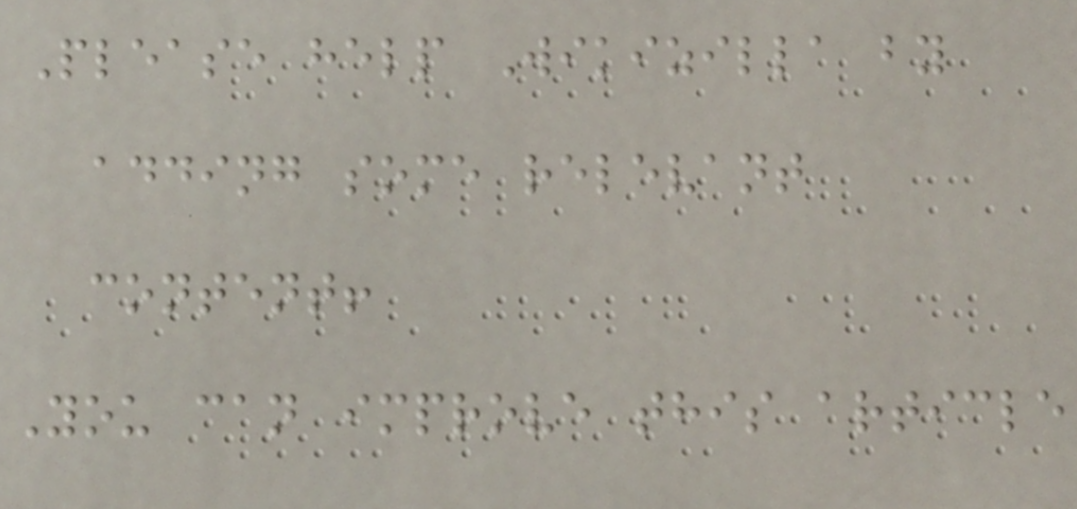Please help Wikizilla by
adding some relevant
content!
You can improve this article
